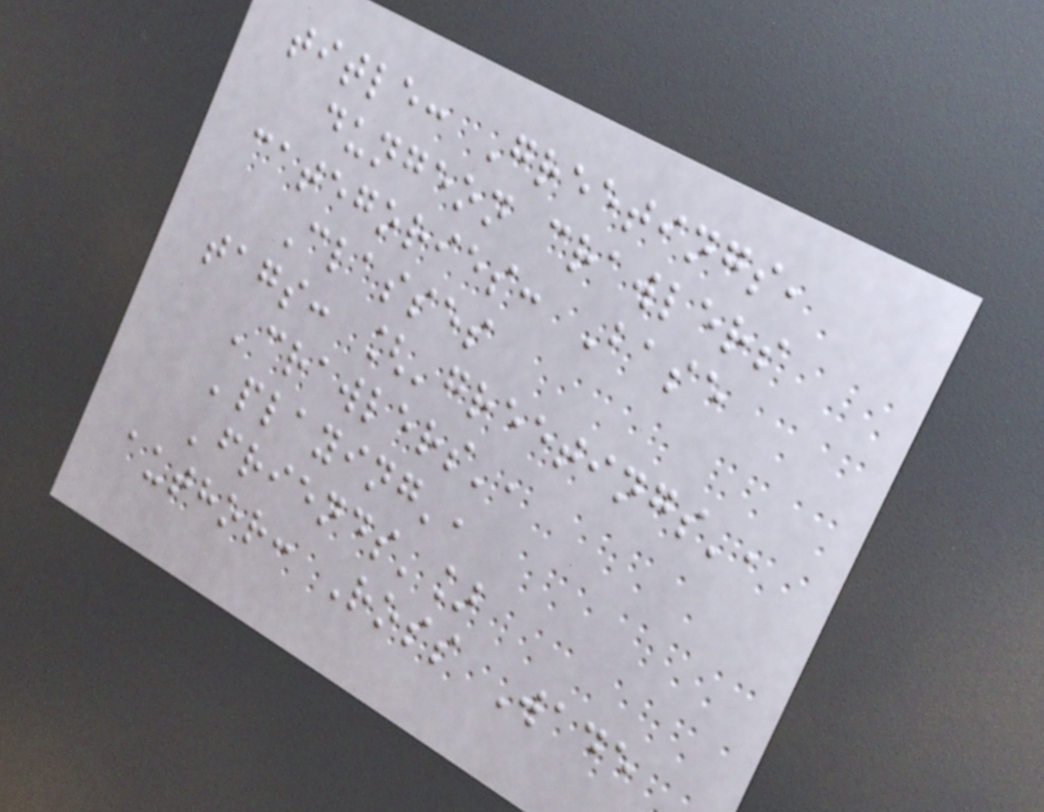title: Greetings,
dungeon crawlers
categories: Base
Classes
tags: ['greetings',
'crawlers',
'playing',
'friends']
author: Ross Wade
